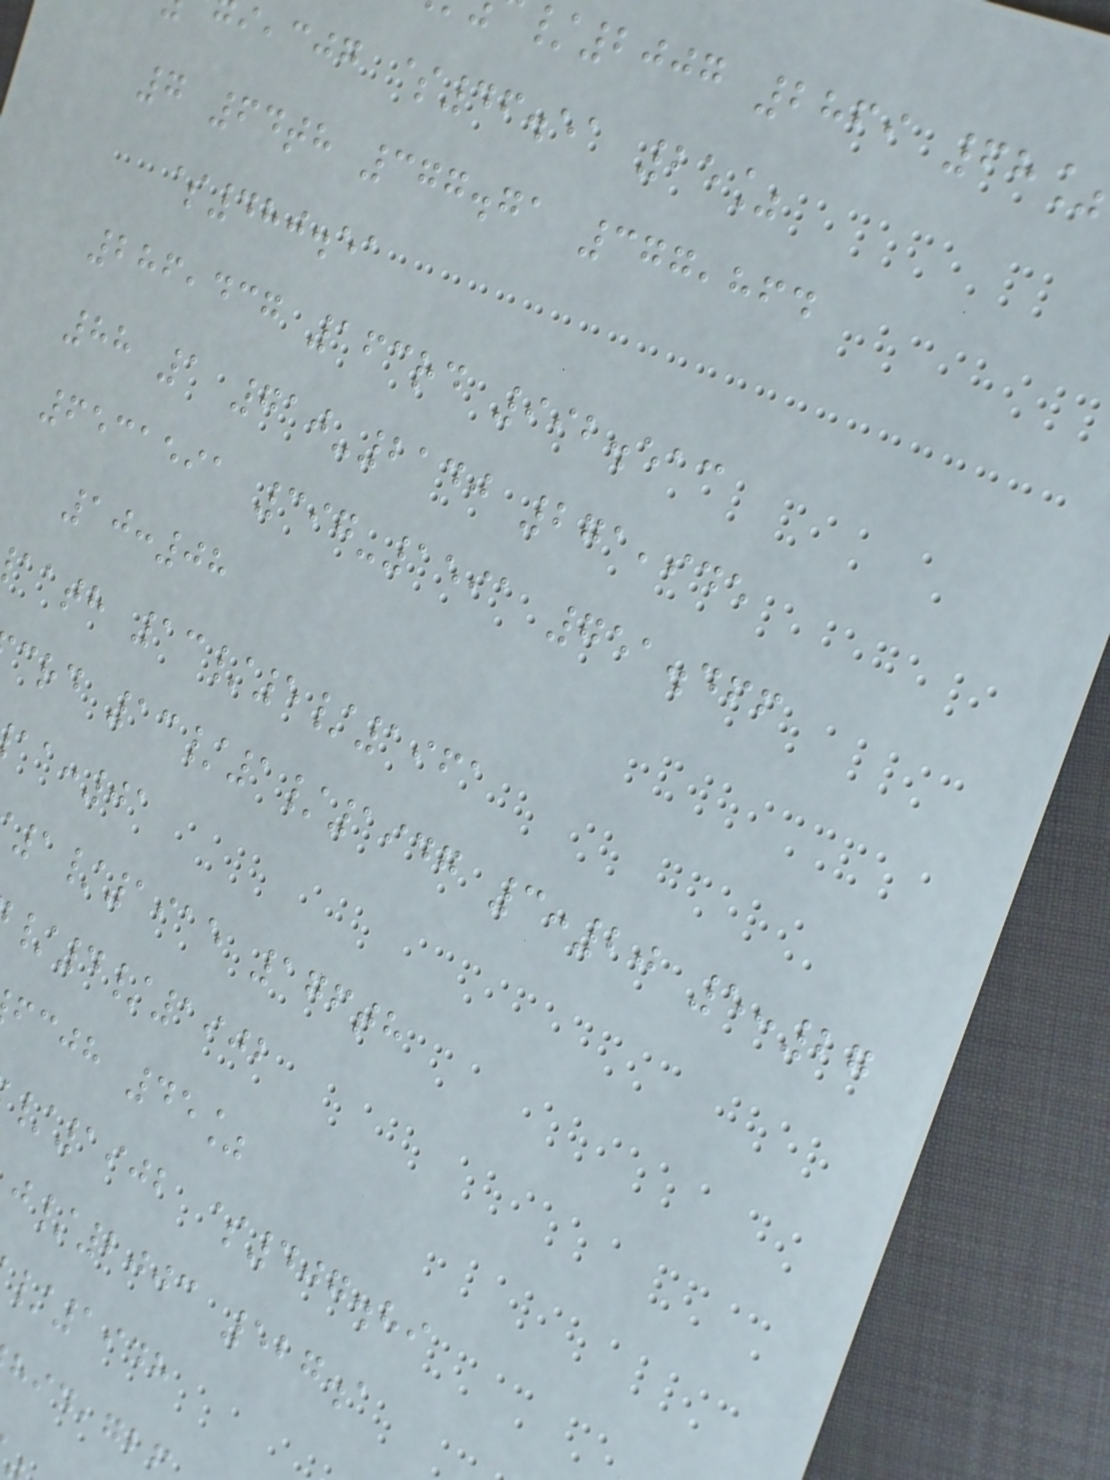/2007 2869 68
,cjg $46.51 25%
7 64th 377.71 377,864
$480.51
286,437 163rd 992.513
88 1 710-2140 271,945
6531591 397-1591 751.466
10:08
aath 13/5/1961
crd 13/1/1947 3:20 5:27
:01
1/1915 176th
/4/1902
fcjh 45%
/1902 $407.89
/2003 527.1
/1948
